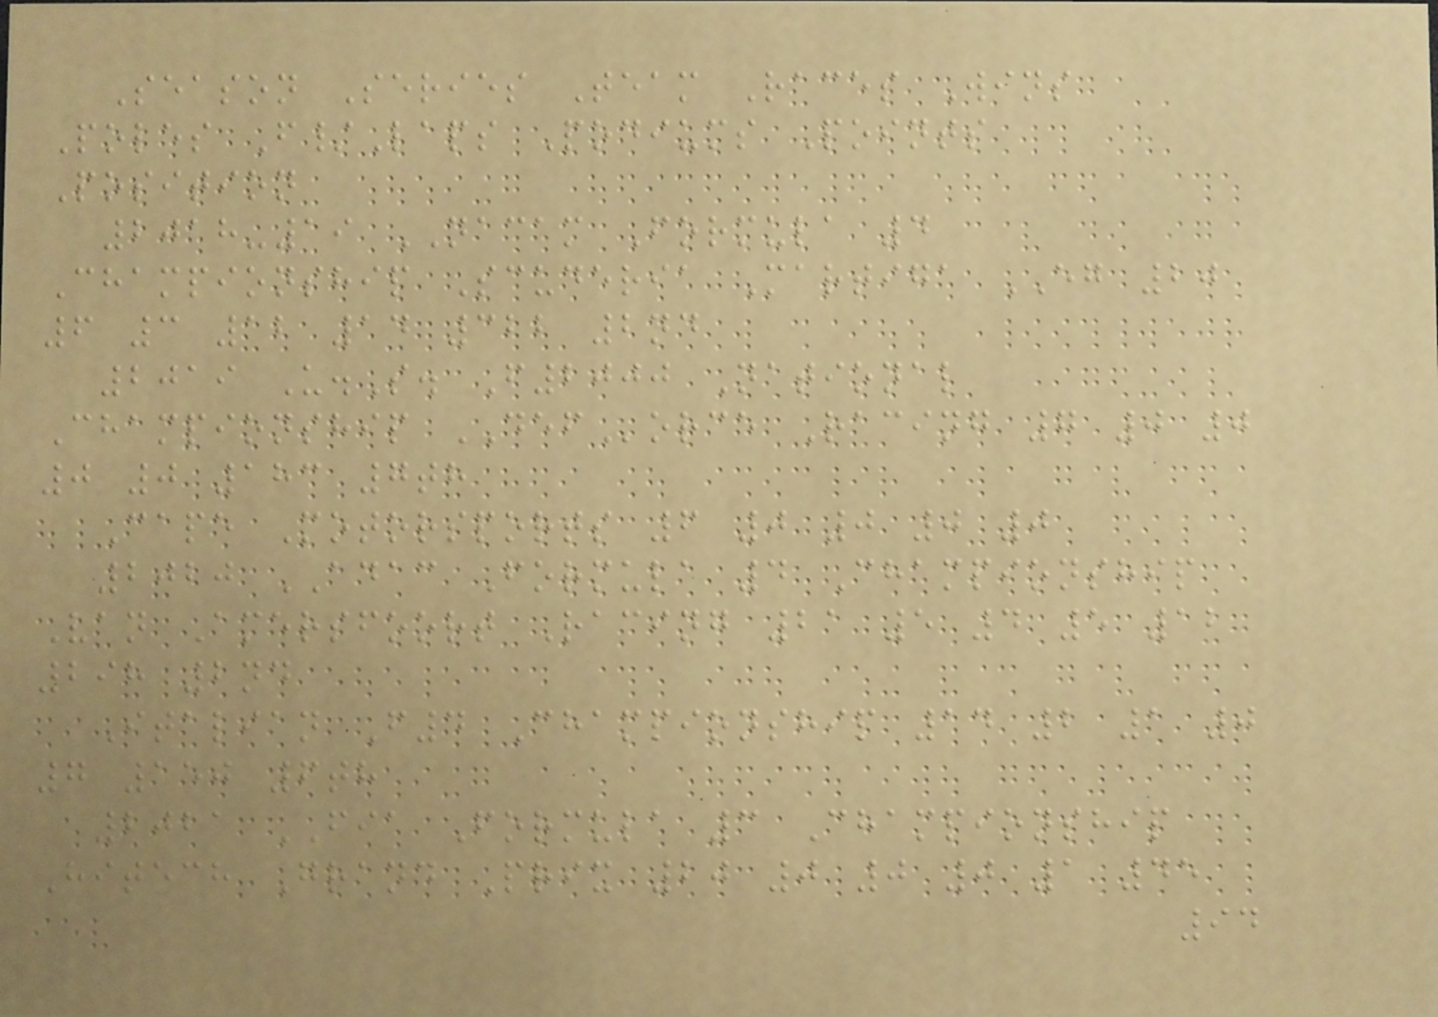Season Series Team Races Wins
Poles F/Laps Podiums Points
Position
2018-19 NACAM Formula 4
Championship Scuderia Martiga EG 20
6 3 12 14 322 2nd
2019 U.S. F2000 National
Championship DEForce Racing 7 0 0
0 0 183 7th
Cape Motorsports 6 0 0 0 0
2020 ADAC Formula 4 Championship
Van Amersfoort Racing 21 5 4 5 12
298 2nd
Italian F4 Championship 14 2 1 0
7 150 6th
2021 FIA Formula 3 Championship
Hitech Grand Prix 20 0 0 0 1 45
94
